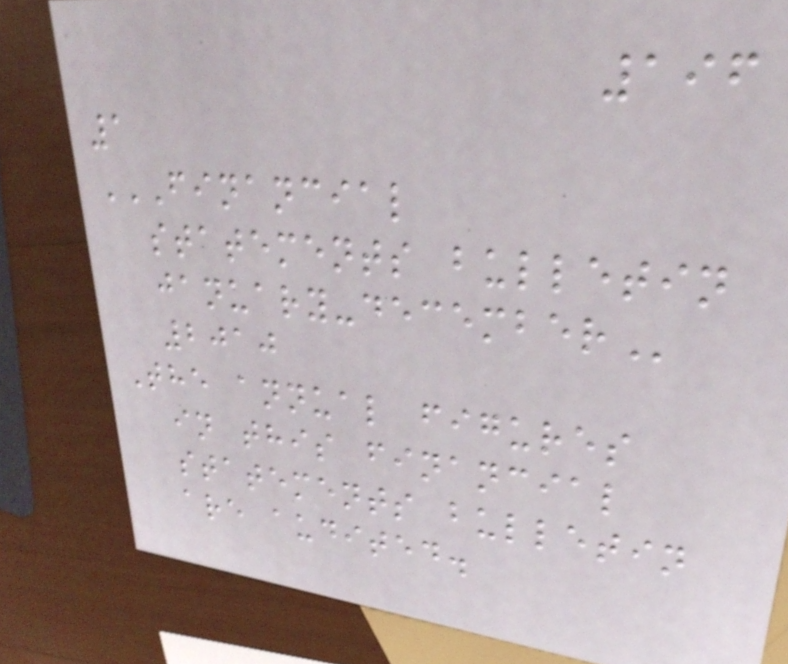196
1
FINANCIAL
STATEMENTS BULLETIN
JANUARY-DECEMBER
2010
The annual figures
in this financial
statements bulletin
are audited.
